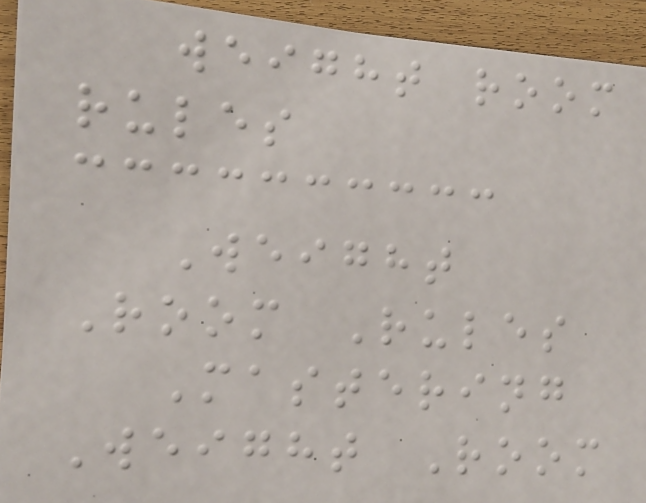weight room
rules
Weight
Room Rules
Mastering
Weight Room
